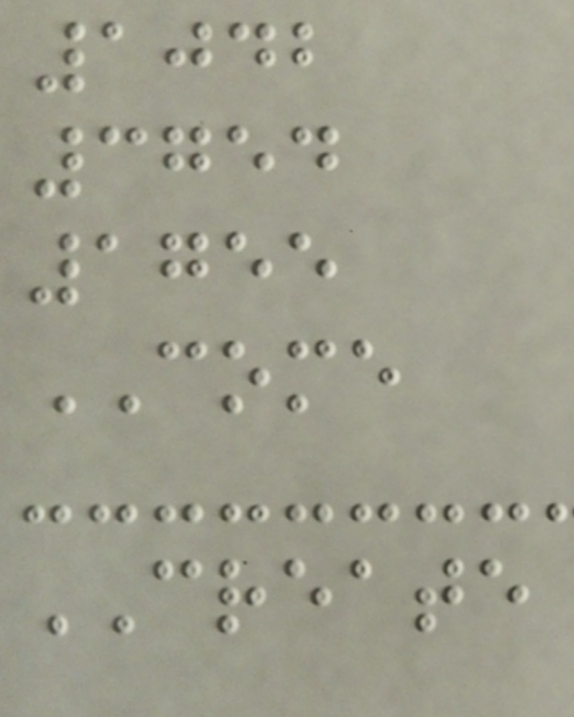1042
3754
1755
COME
CREATE
